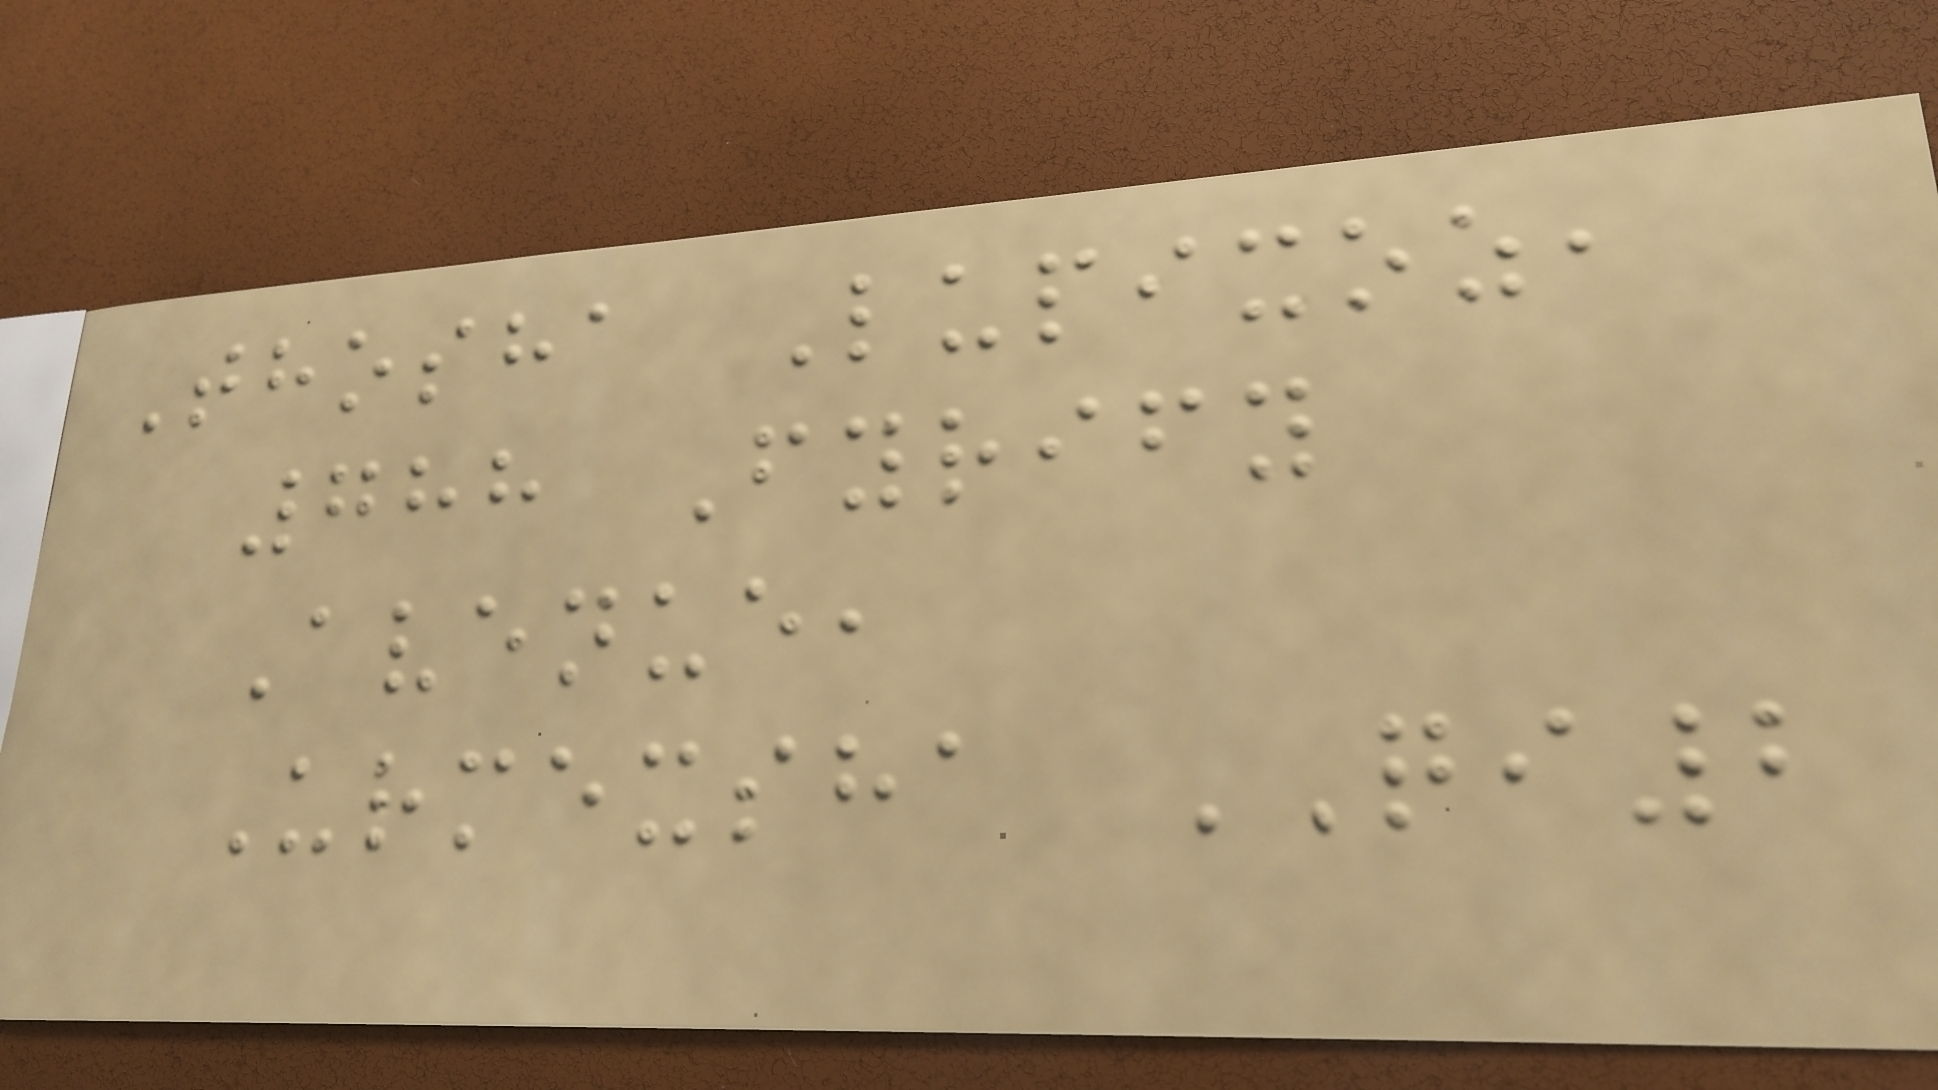Thosha Lupixoz,
788 Fyrify
Avenue,
Urmexsha QI2
